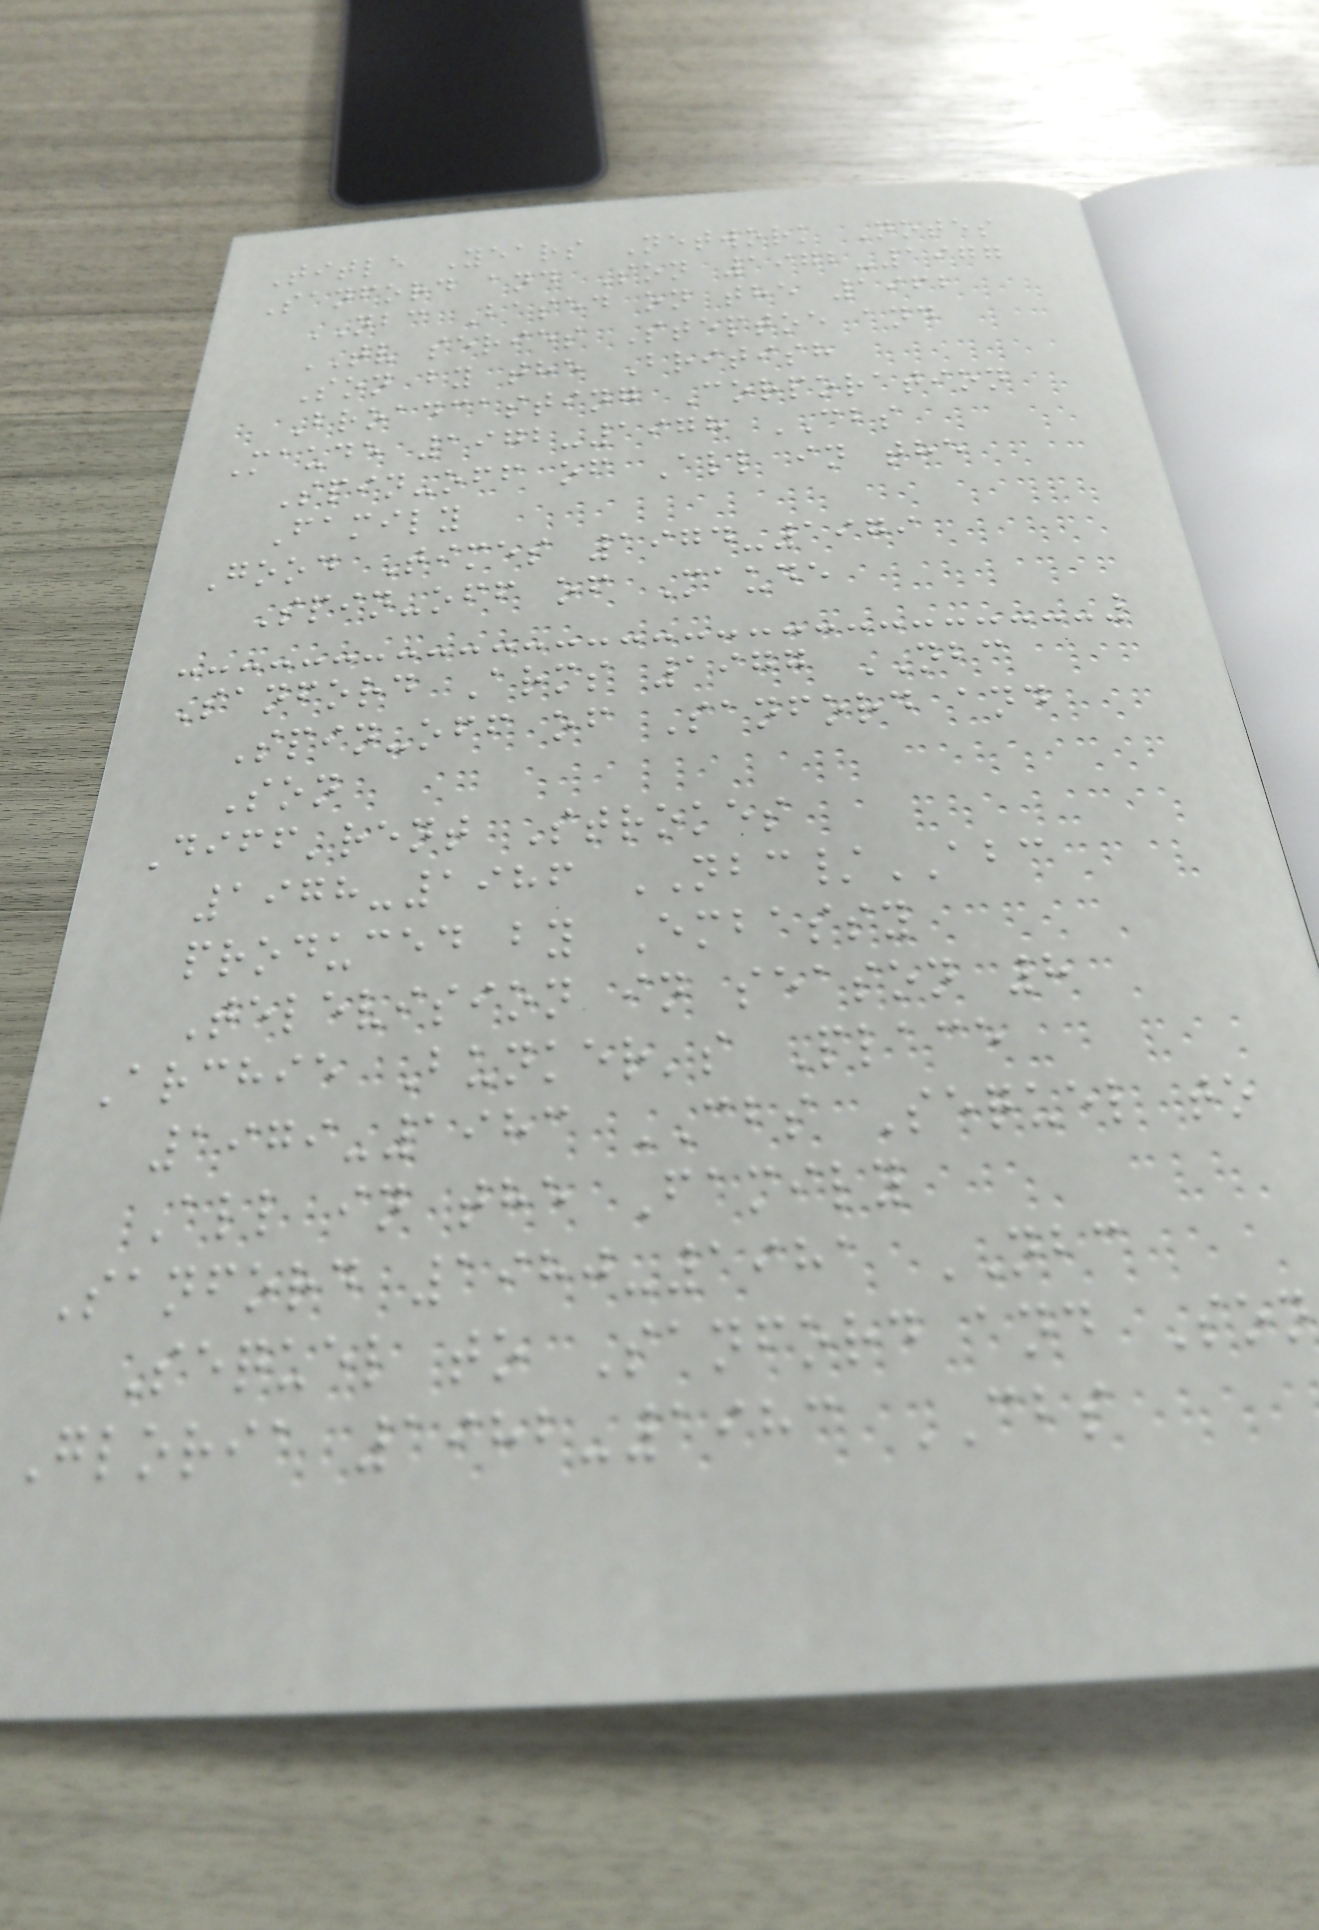Title Years Network Notes
Sanford and Son 1972-1977
NBC Based on the 1962
TV series Steptoe and
Son by the British
Broadcasting Corporation
Maude 1972-1978 CBS
Spin-off of All in the
Family
Good Times 1974-1979
Spin-off of Maude
Sanford Arms 1977 NBC
Spin-off of Sanford and
Son
Diff'rent Strokes
1978-1986 NBC/ABC
produced by Embassy
Television in season 8
Archie Bunker's Place
1979-1983 CBS Sequel to
All in the Family
Sanford 1980-1981 NBC
Sequel to Sanford and Son
Gloria 1982-1983 CBS
